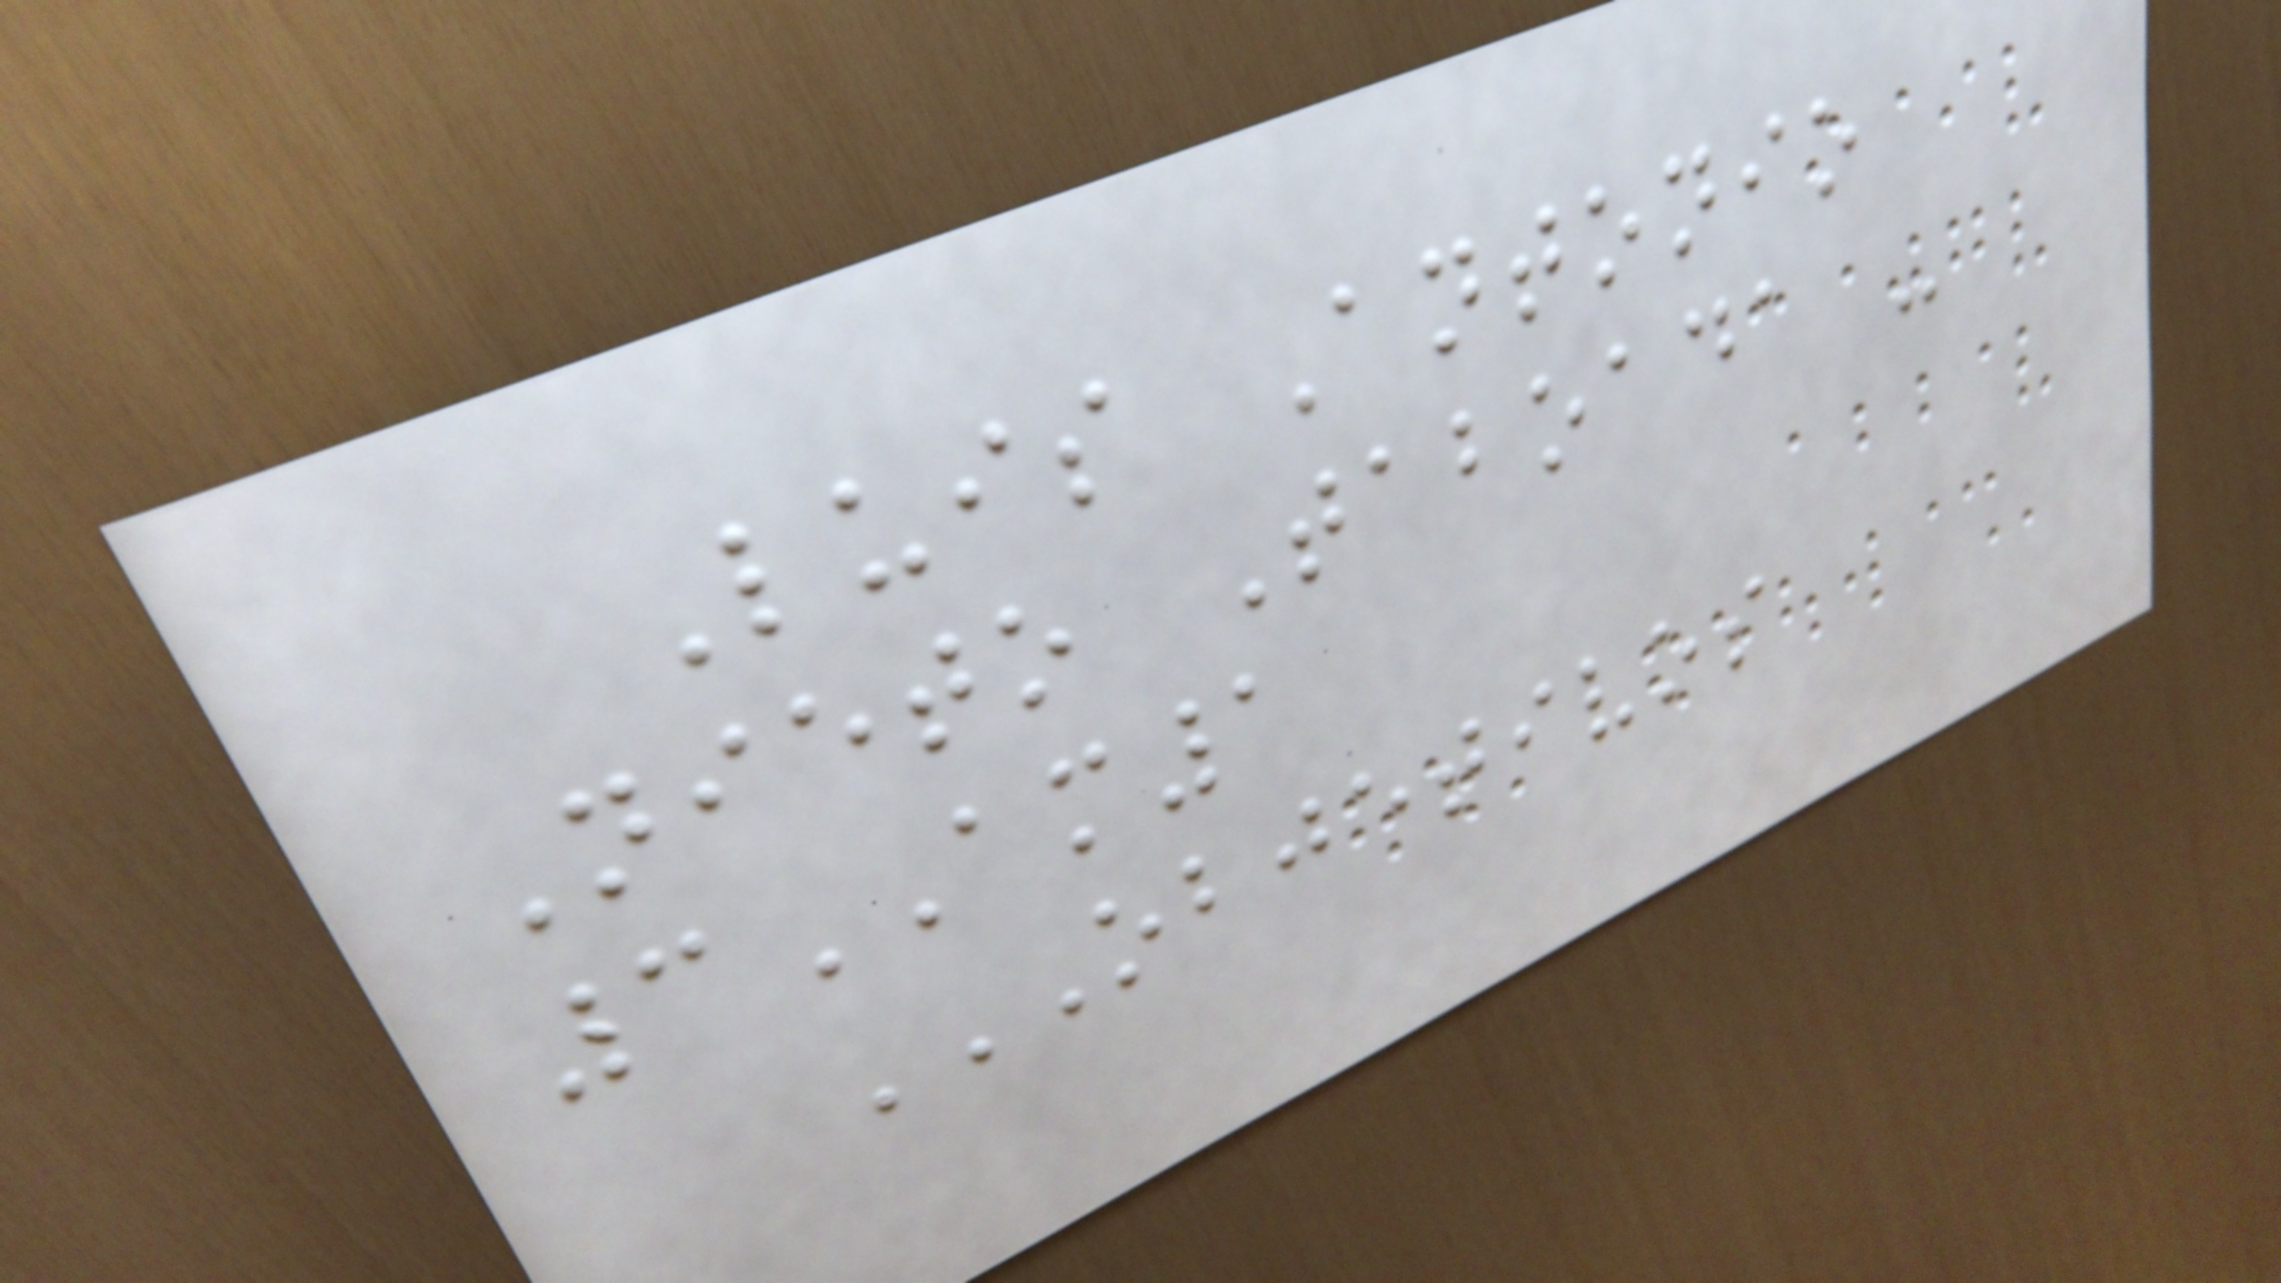Luis Antonio
Nieto Taboada -
3AM1
OBJETIVOS
